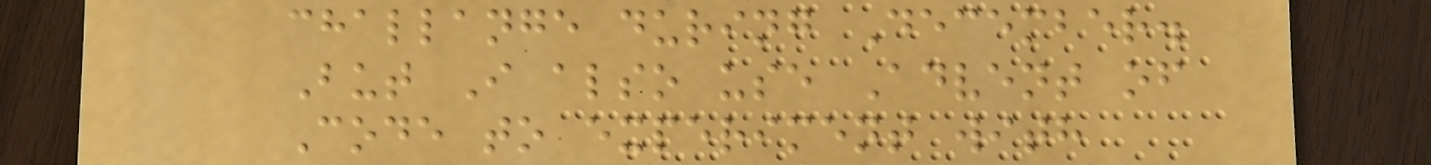challange during December.
But I also use Advent of
Code to experiment with
